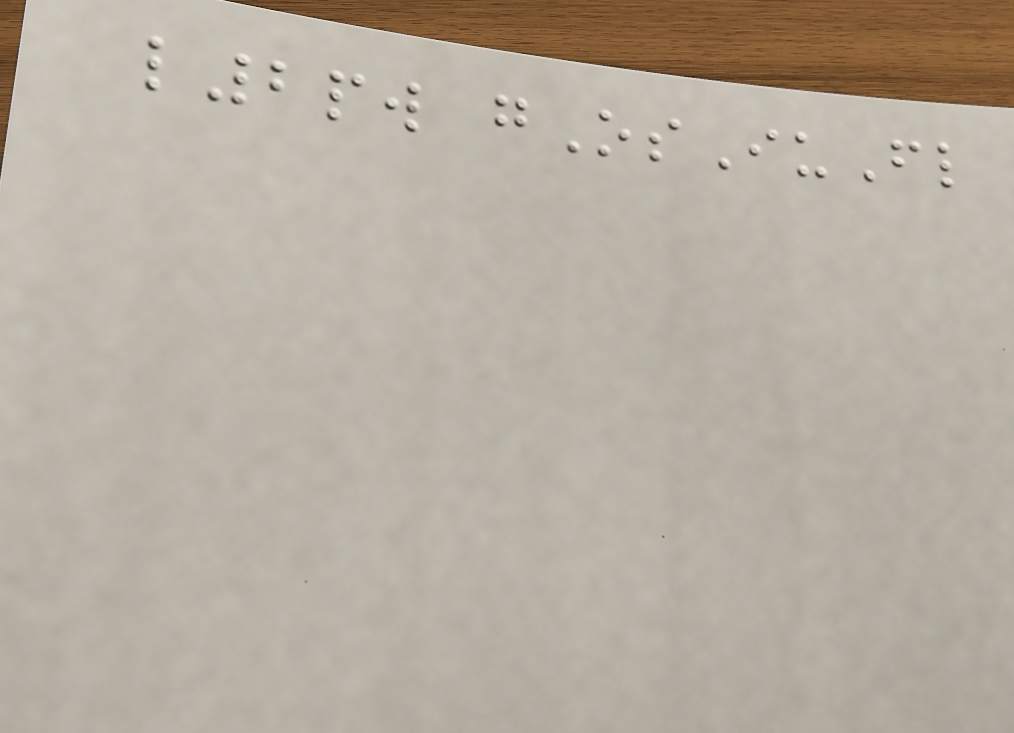l2pw gOsIuFl
